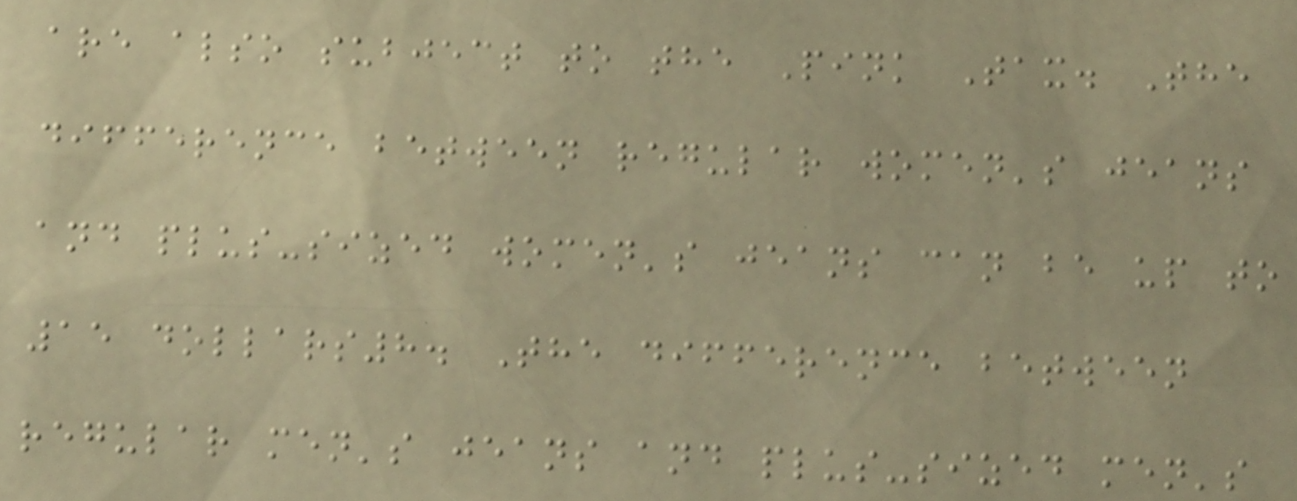are also subject to the Pink Tax. The
difference between regular women's jeans
and plus-sized women's jeans can be up to
15 dollars8. The difference between
regular men's jeans and plus-sized men's
